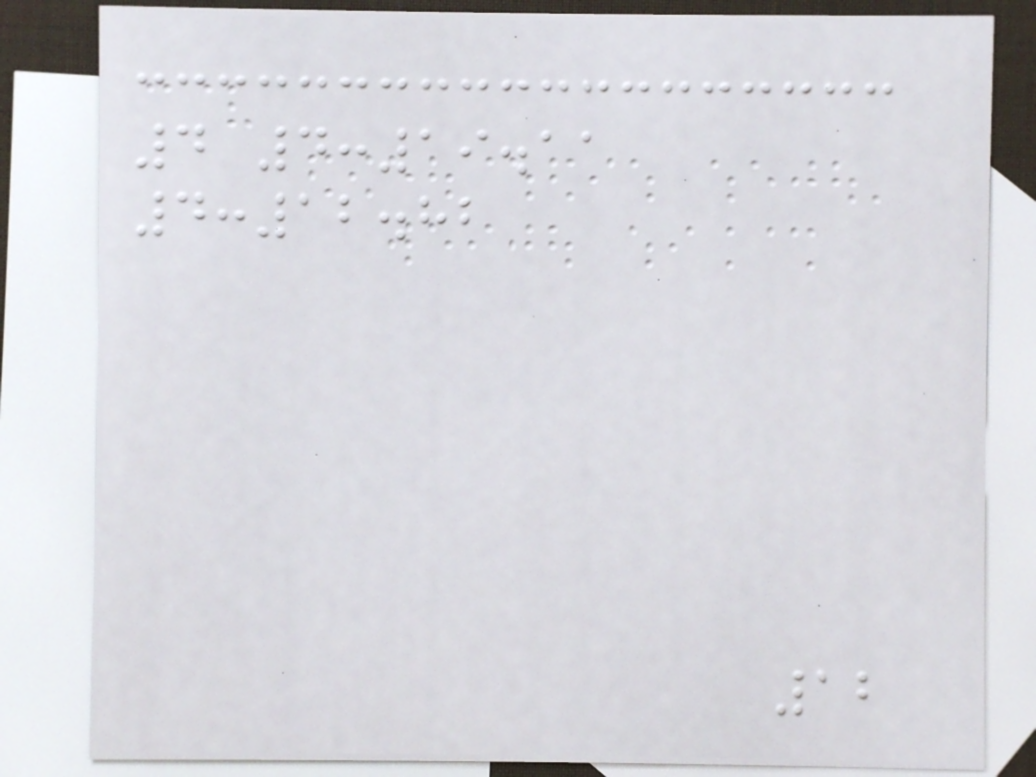4 4:19.11
4:12.82
12
